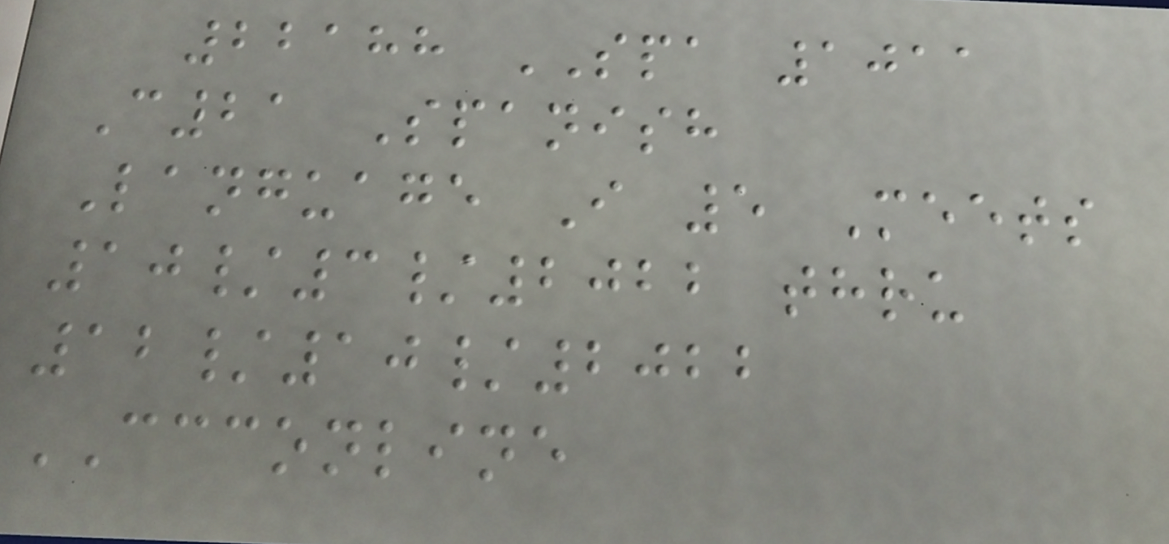22188 SPA 1011
C21 Spanish
Language I 5 Meets
10/3/2022 thru
12/10/2022
CCCONLINE
